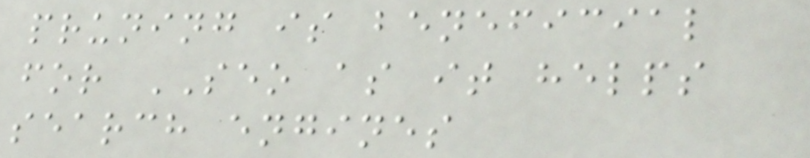pruning is beneficial
for SEO as it helps
search engines
